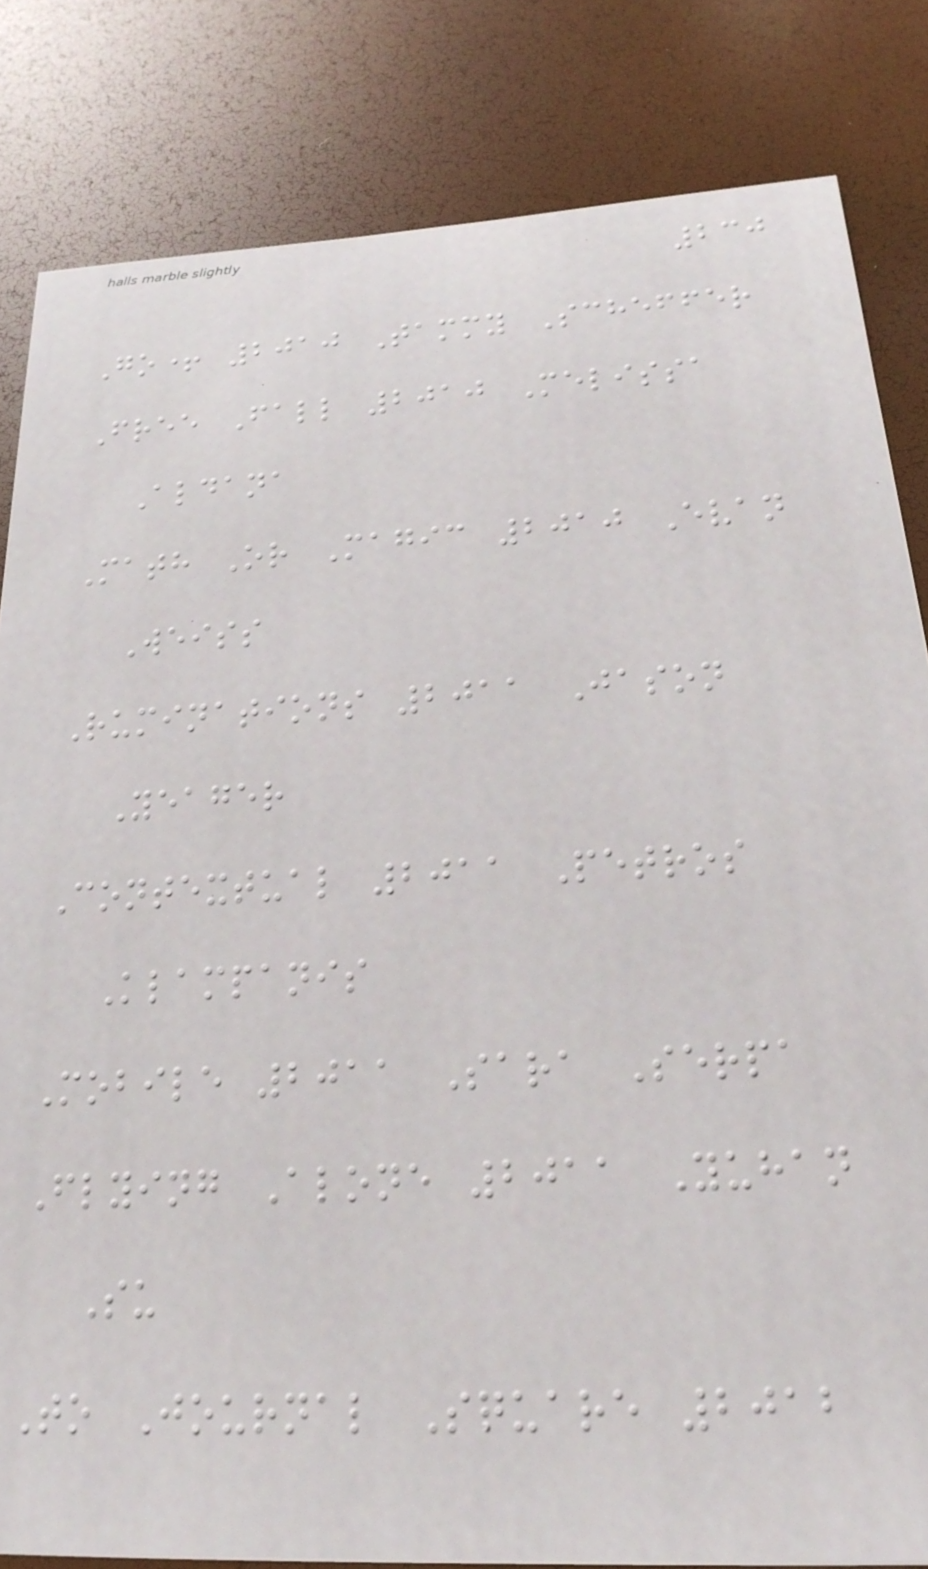230
Go+ 2010 Tammy Scheffer
Free Fall 2010 Melissa
Aldana
Math Or Magic 2010 Evan
Weiss
Ruminations 2011 Jason
Yeager
Contextual 2011 Petros
Klampanis
Mobile 2011 Sara Serpa
Flying Alone 2011 Yuhan
Su
To Journal Square 2012
